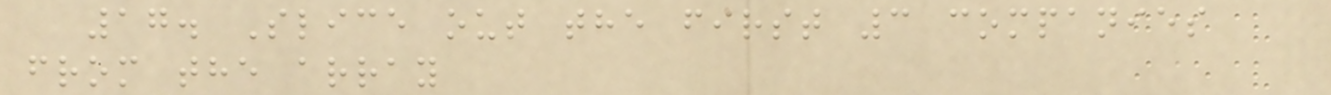17. Slice out the first 3 companies
from the array
